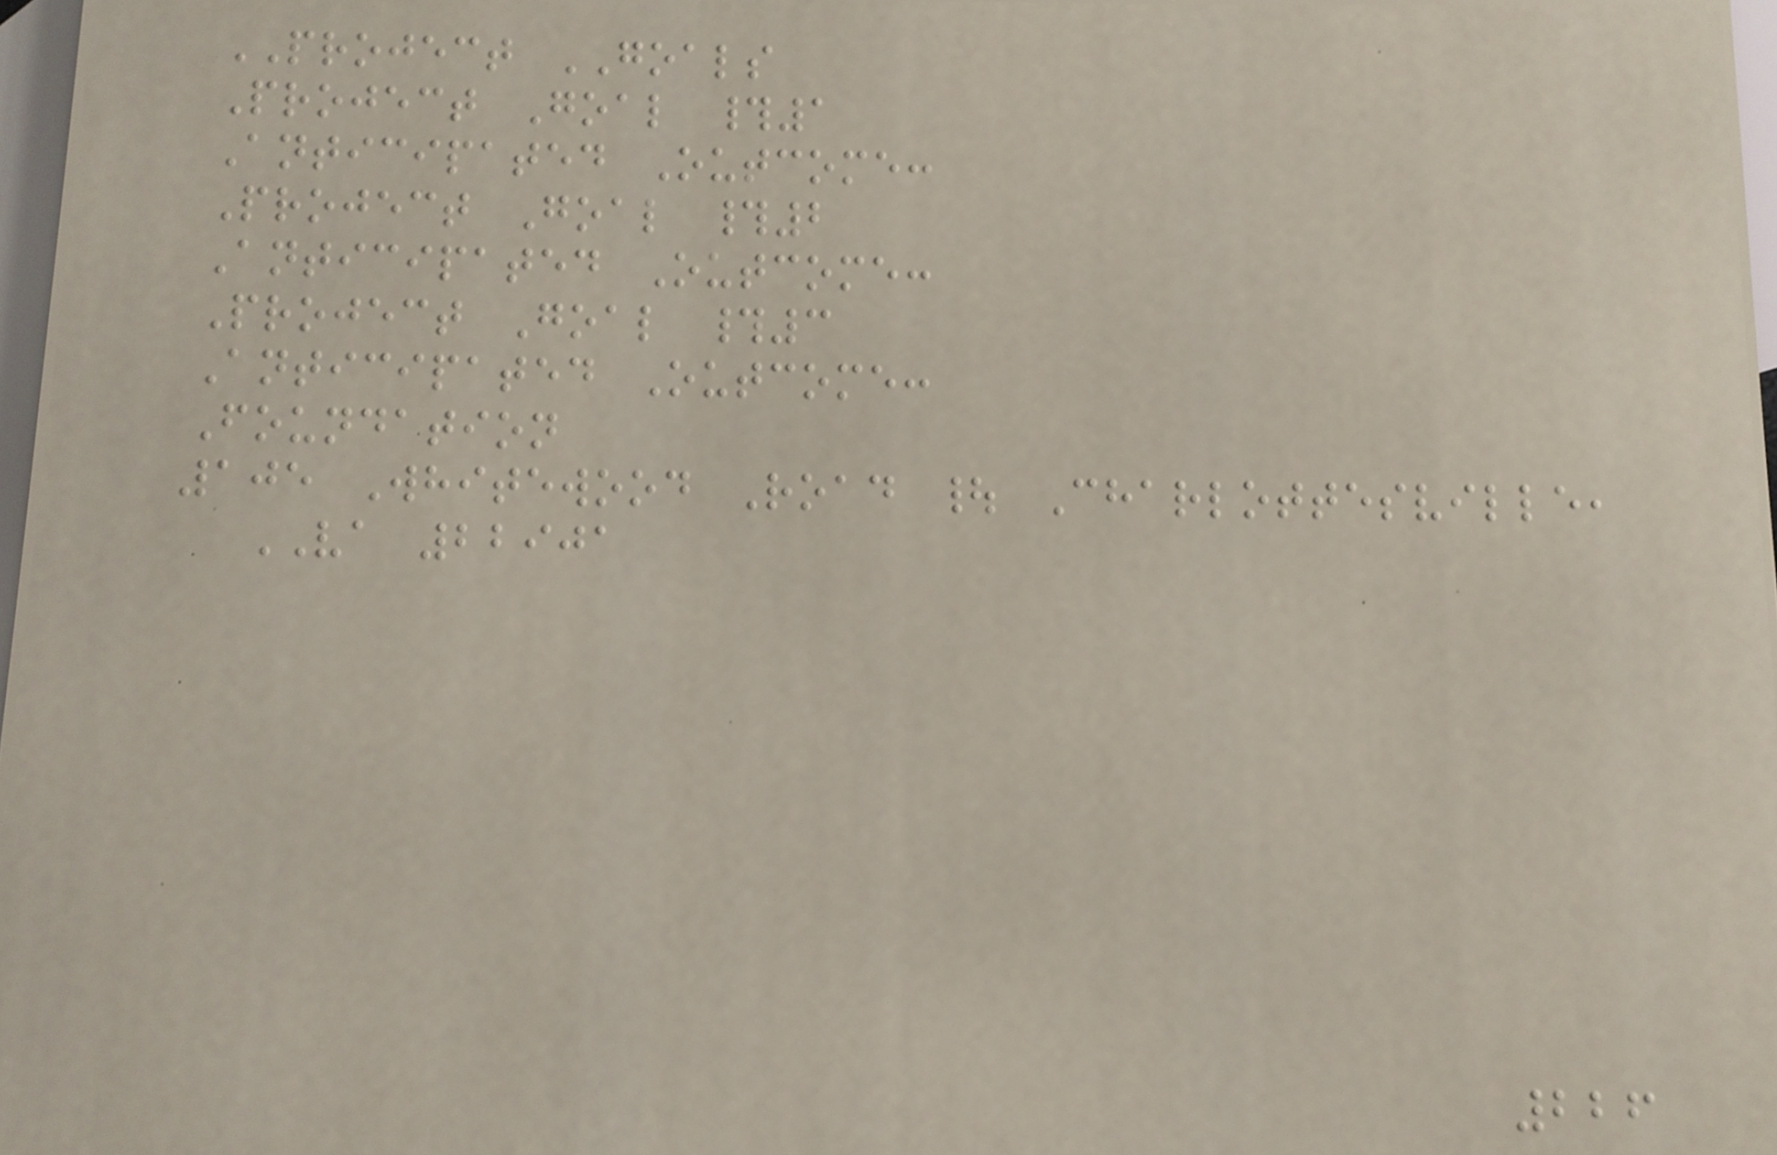PROJECT GOALS
Project Goal #1
Anticipated Outcome:
Project Goal #2
Anticipated Outcome:
Project Goal #3
Anticipated Outcome:
Foundation
105 Whitewood Road | Charlottesville,
VA 22901
226
